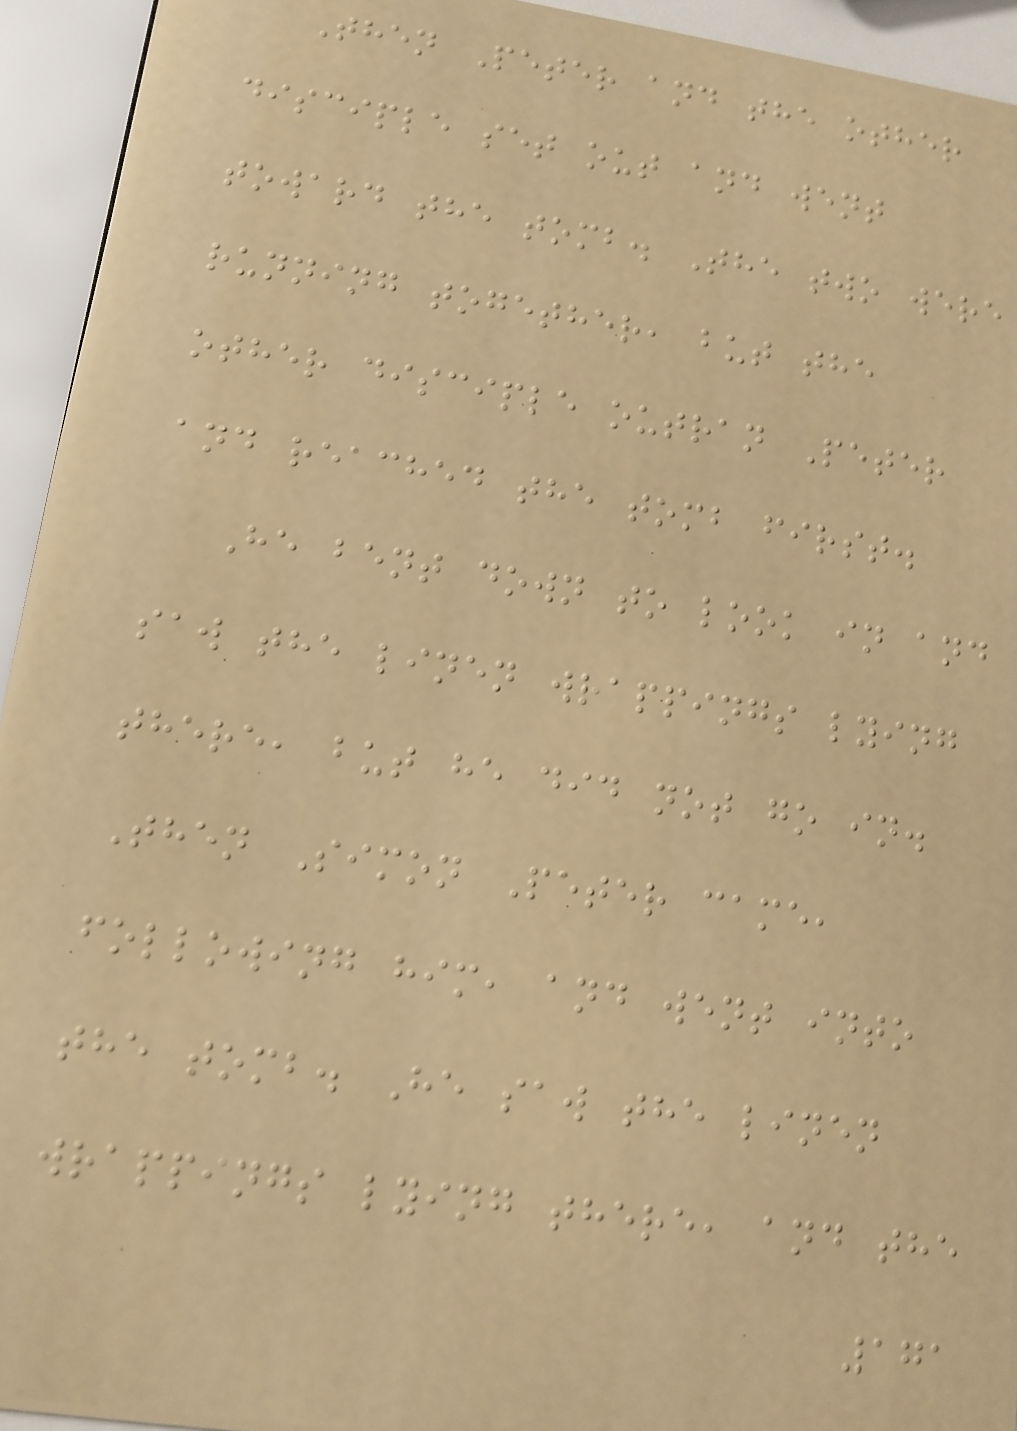Then Peter and the other
disciple set out and went
toward the tomb. The two were
running together, but the
other disciple outran Peter
and reached the tomb first.
He bent down to look in and
saw the linen wrappings lying
there, but he did not go in.
Then Simon Peter came,
following him, and went into
the tomb. He saw the linen
wrappings lying there, and the
171
